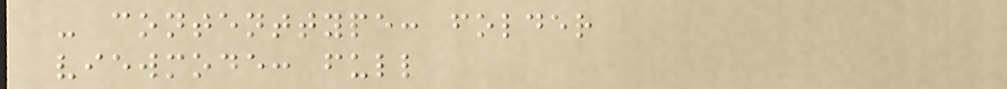- contenttype: folder
viewmode: full
